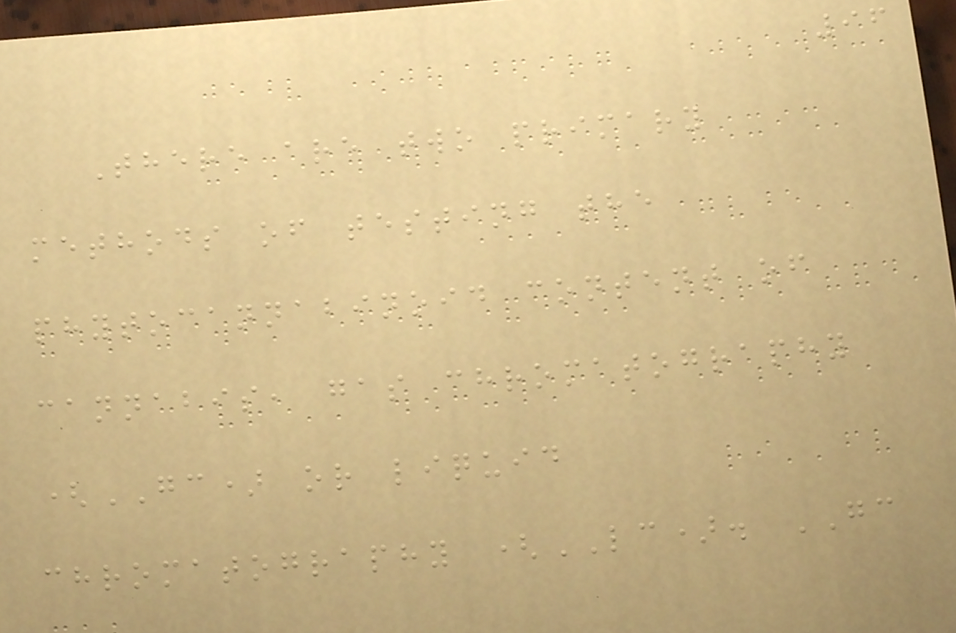96
There are two primary
methods of testing the
phytocannabinoid content of
cannabis, gas chromatography
(GC) or liquid
chromatography (LC). GC
